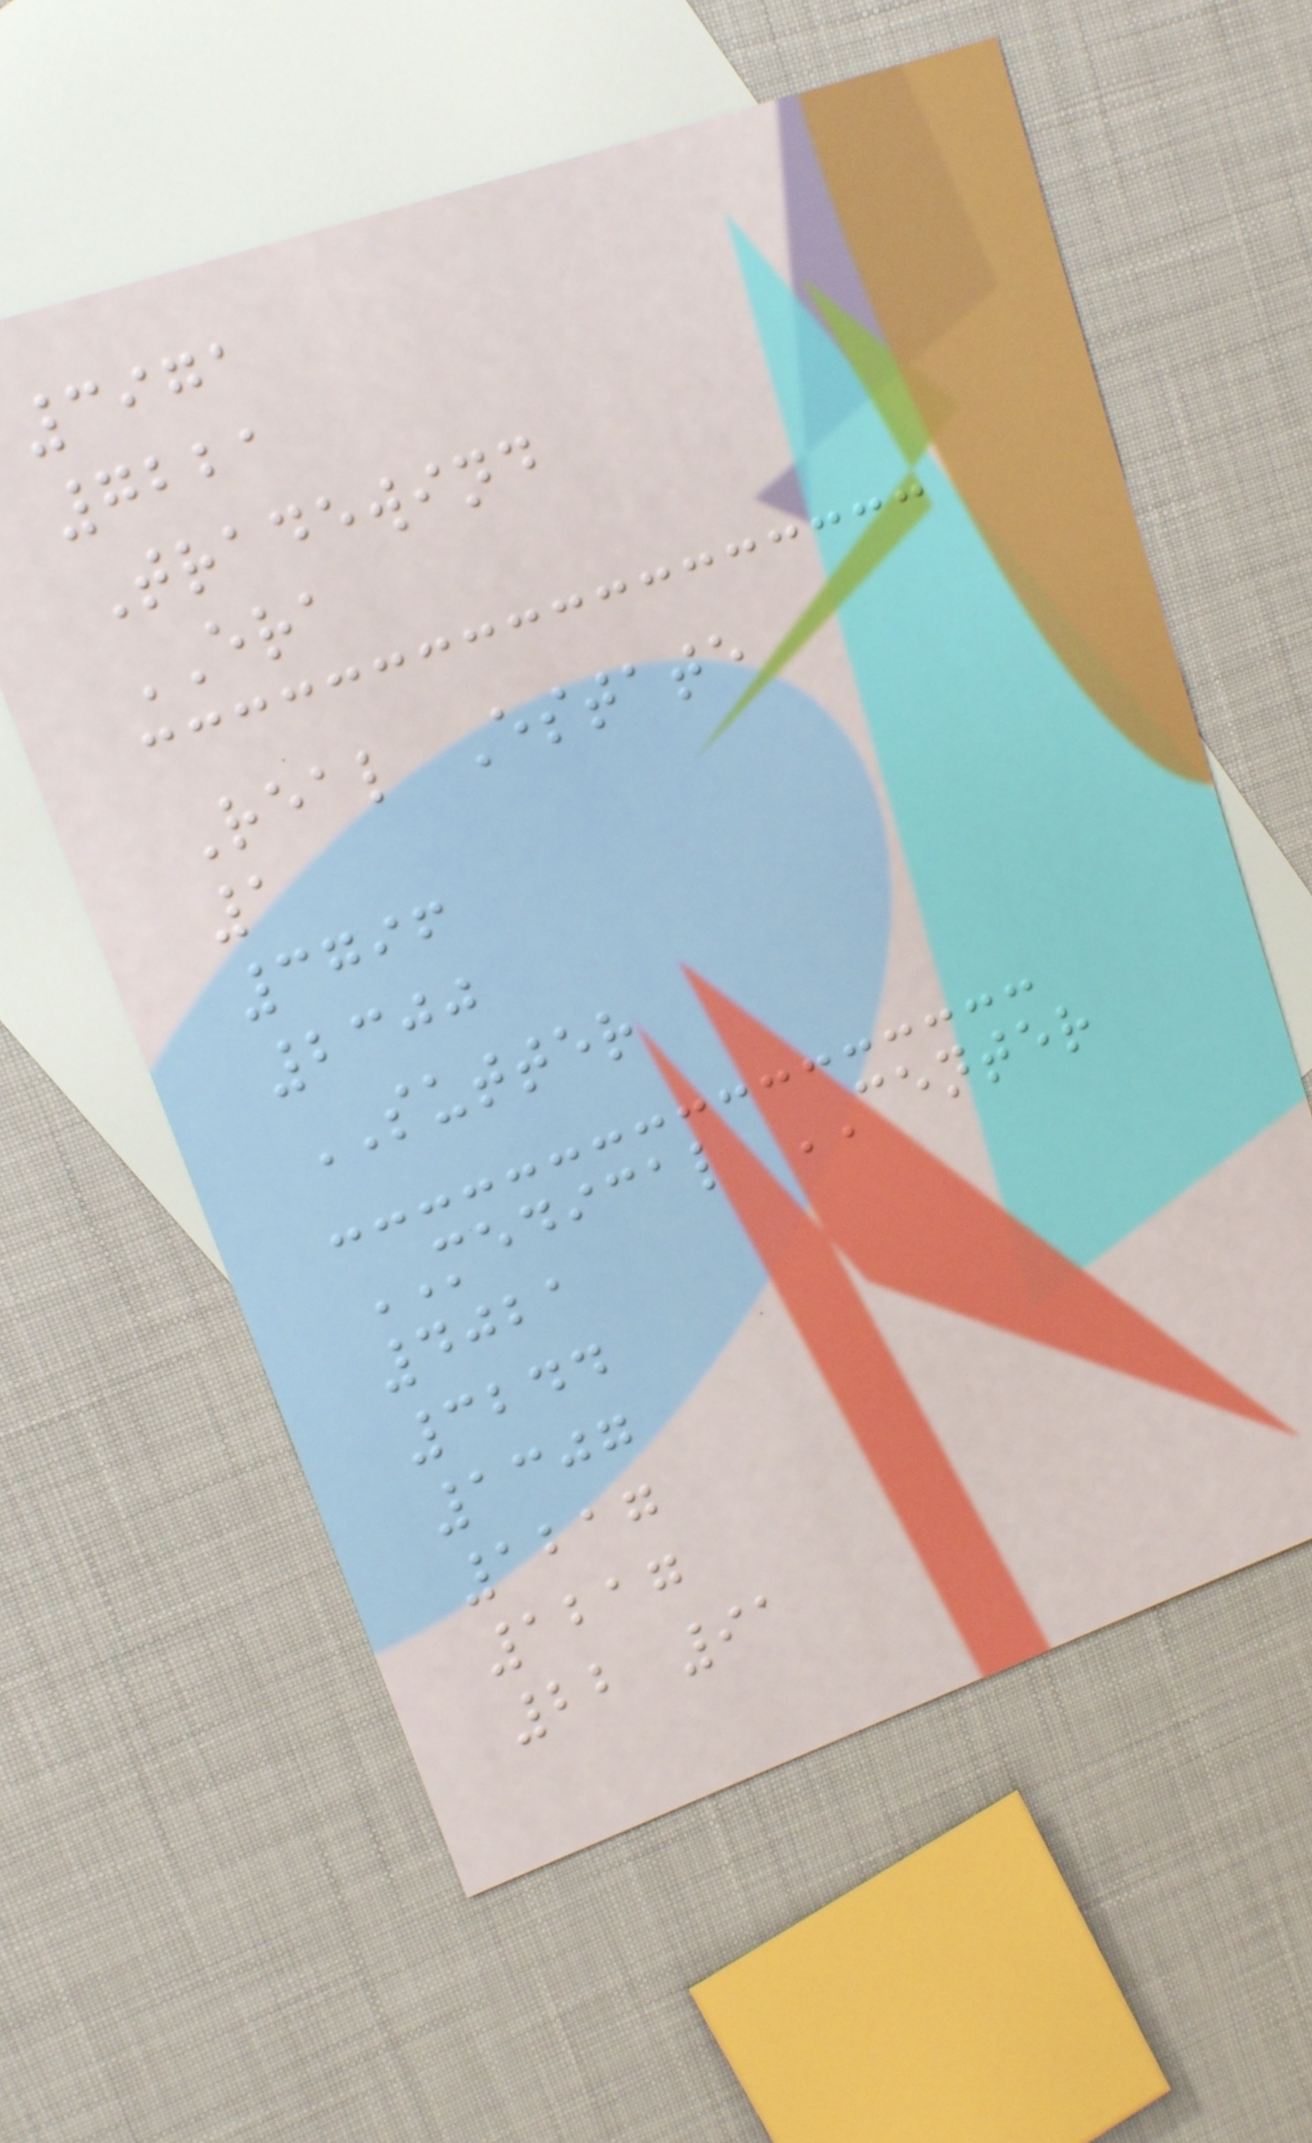3971
7221
Tradewind
ERA
Real Estate
1
3796
2300
SUTTER
MEDICAL CENTER
4021
3244
1307
1217
1217
22 91
